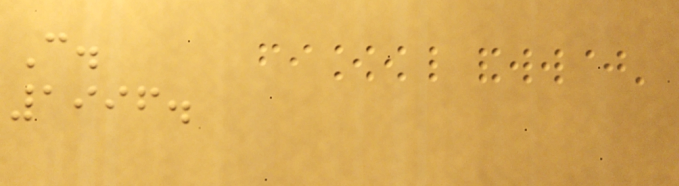C.
1996.
